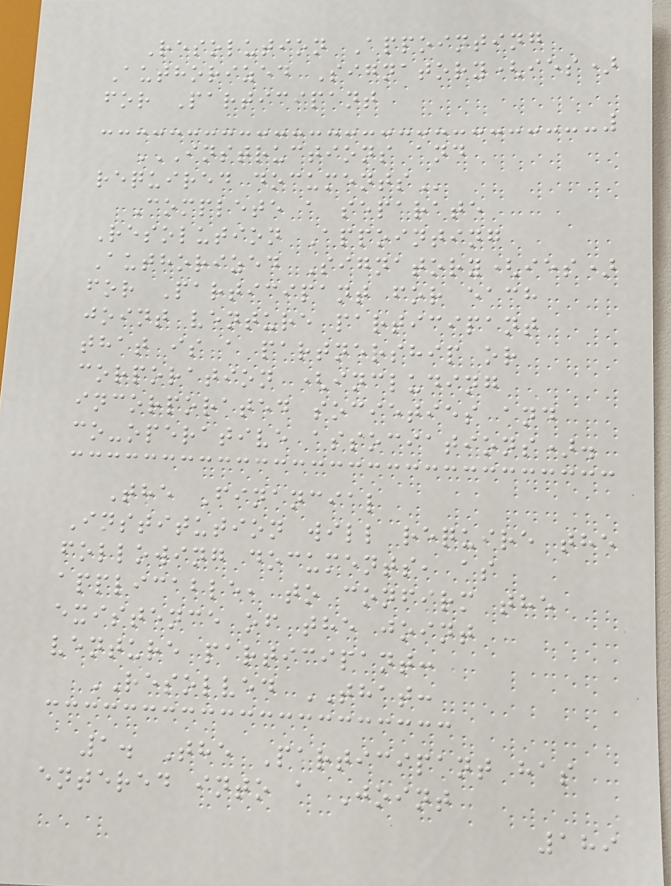Resolution Appointing
Authorized Signatory(ies)
for Participant
INSTRUCTIONS AND
REQUIRED DOCUMENTS
Complete a separate
Resolution Appointing
Authorized Signatory(ies)
for Participant for each
joint venture participant
that is a partnership or
corporation (including
incorporated societies and
co-operative associations).
The Financial
Institution will require the
following documents, as
applicable, to confirm the
existence of the joint
venture participant:
RESOLVED THAT:
1. The Participant has
entered into a Joint
189
